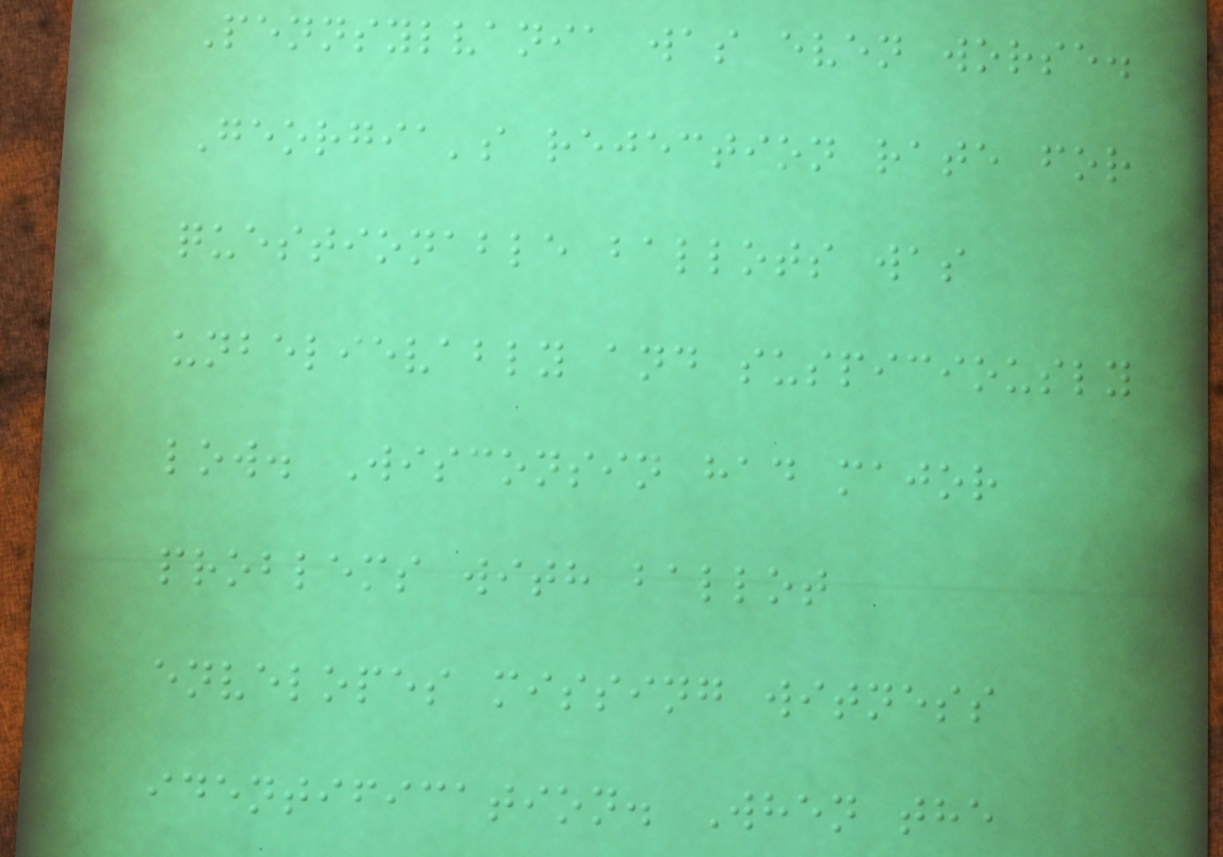Pennsylvania was even worse.
Georgia's rejection rate for
questionable ballots was
unbelievably and suspiciously
low. Wisconsin had major
problems with ballot
envelopes missing witness
identification. When the
